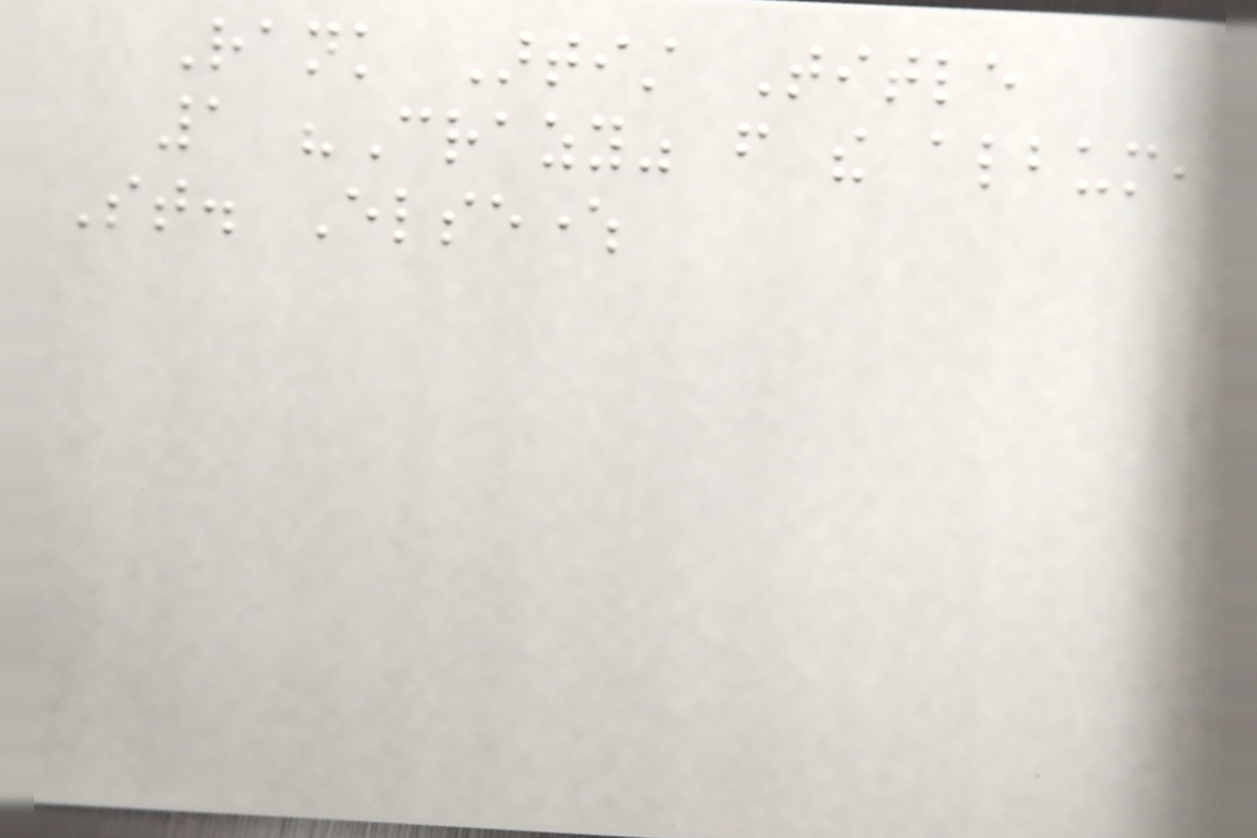Rank Artist Title
1 "Crazy" from the album,
St. Elsewhere
